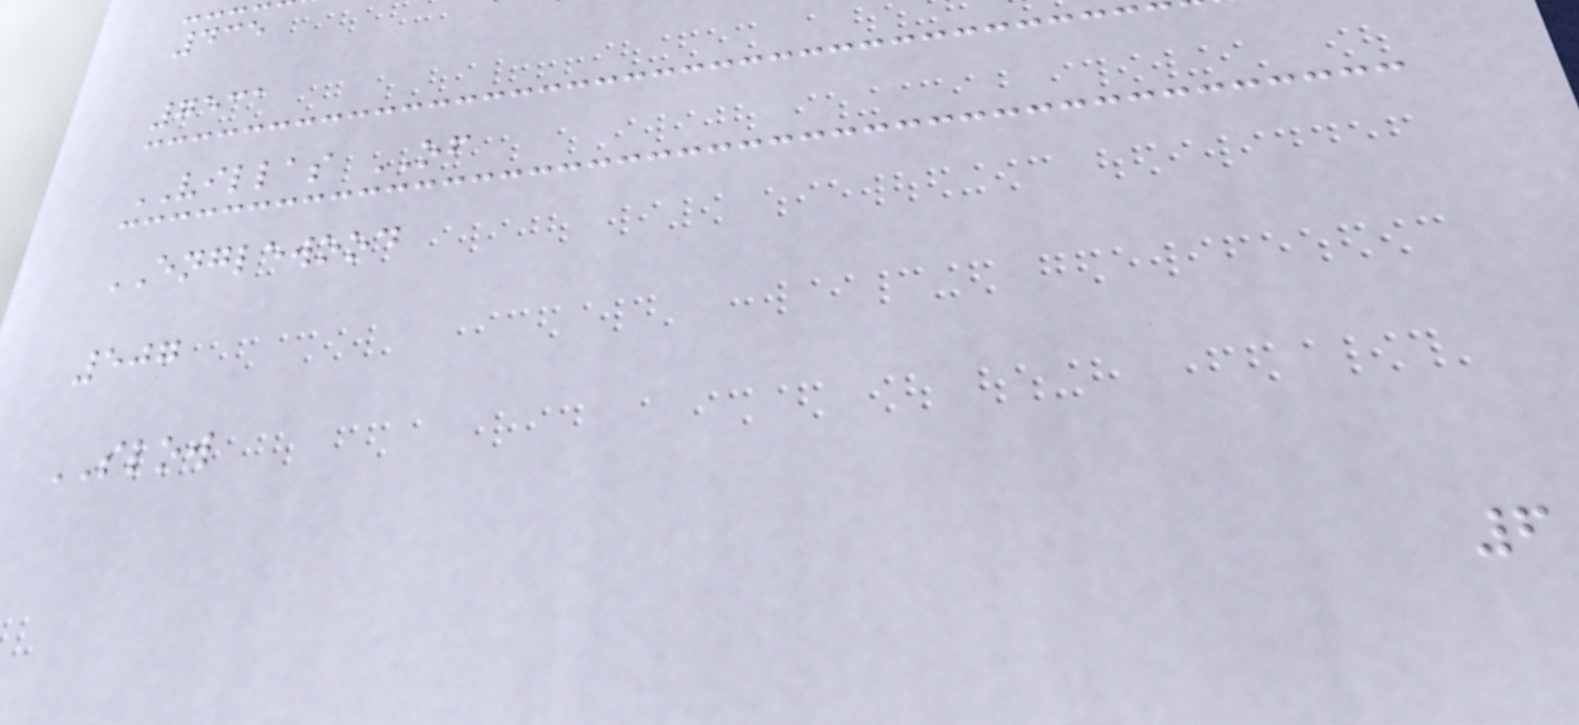435
7531
VILLAS OF
ENGLEWOOD
507
SLOW
6
